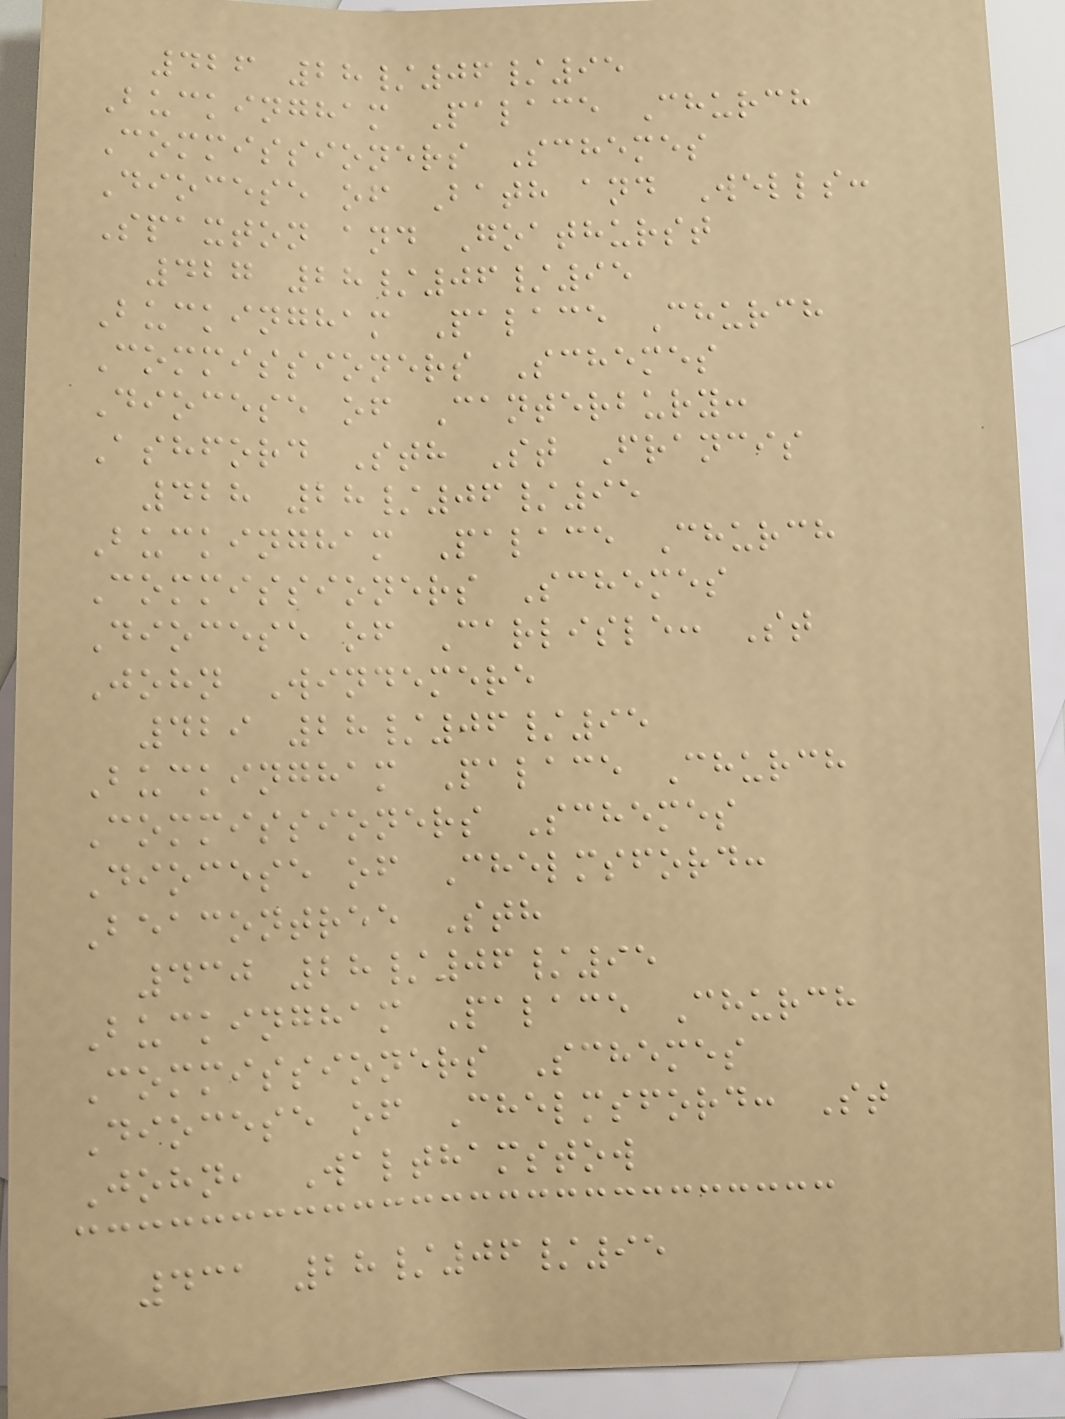426 28/06/95
Buckingham Palace Church
Commissioners Schemes
Diocese of Bath and Wells:
Spaxton and Goathurst
427 28/06/95
Buckingham Palace Church
Commissioners Schemes
Diocese of Canterbury:
Ashford Sth St Francis
428 28/06/95
Buckingham Palace Church
Commissioners Schemes
Diocese of Carlisle: St
John Windemere
429 28/06/95
Buckingham Palace Church
Commissioners Schemes
Diocese of Chelmsford:
Beacontree Sth
430 28/06/95
Buckingham Palace Church
Commissioners Schemes
Diocese of Chelmsford: St
John, Walthamstow
431 28/06/95
